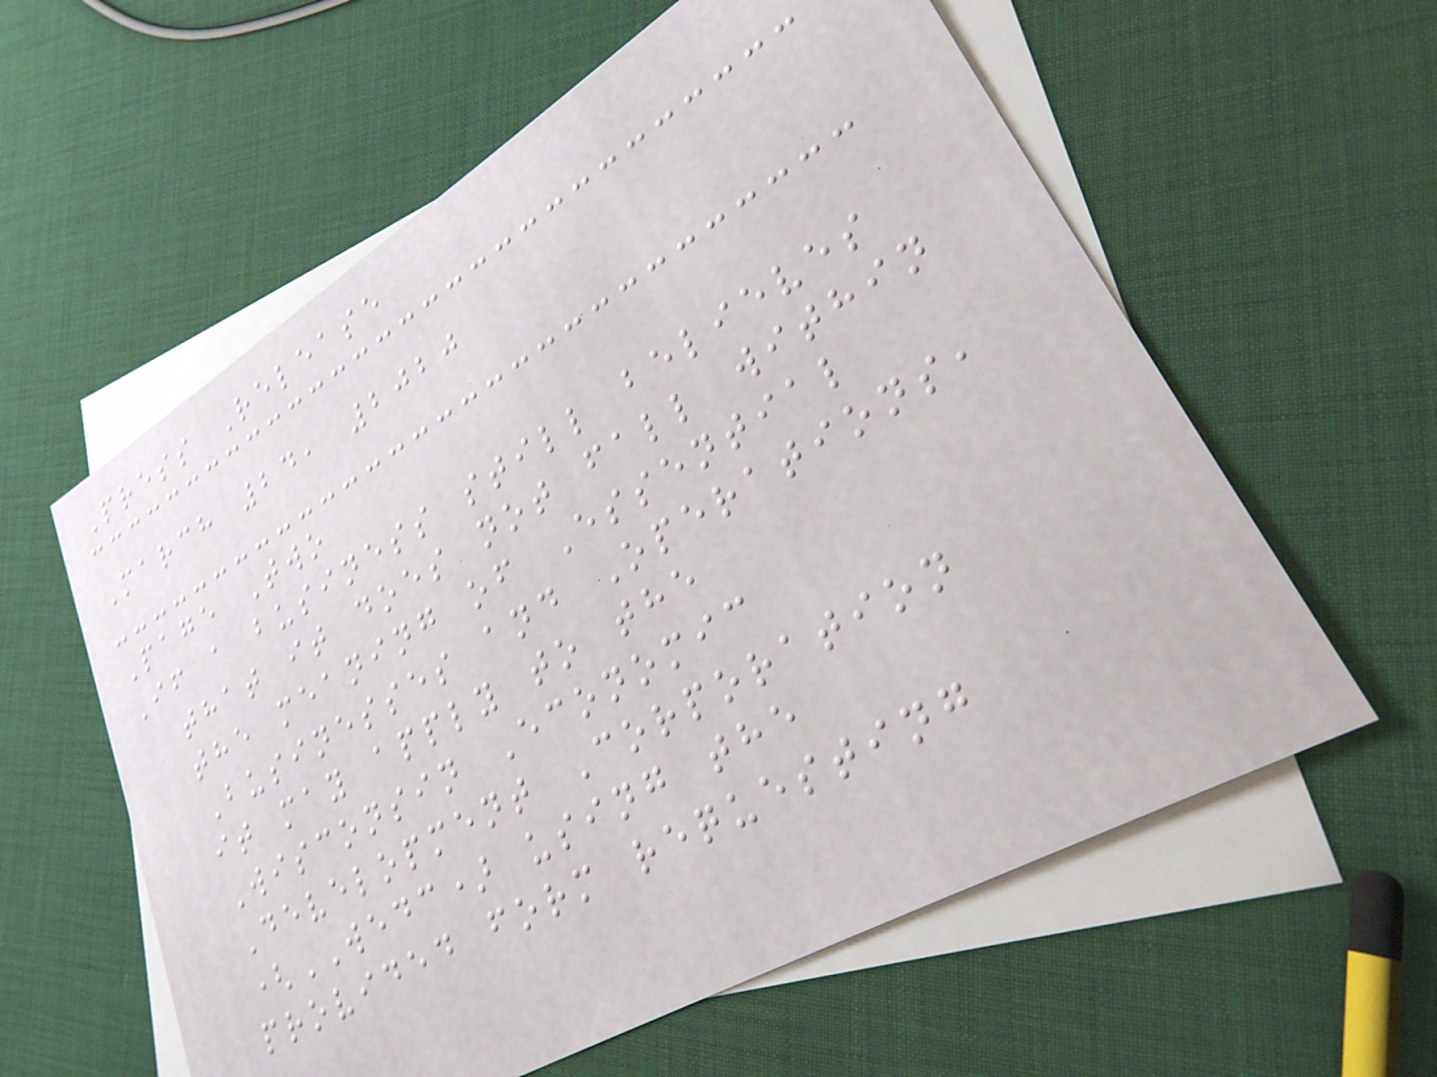Press Release
March 24, 2020
Page Two
If a business still believes
that it does not fall within
the meaning of Essential
Businesses and Operations,
it may apply to the
Wisconsin Economic
Development Corporation
(WEDC) using the
provided form requesting
